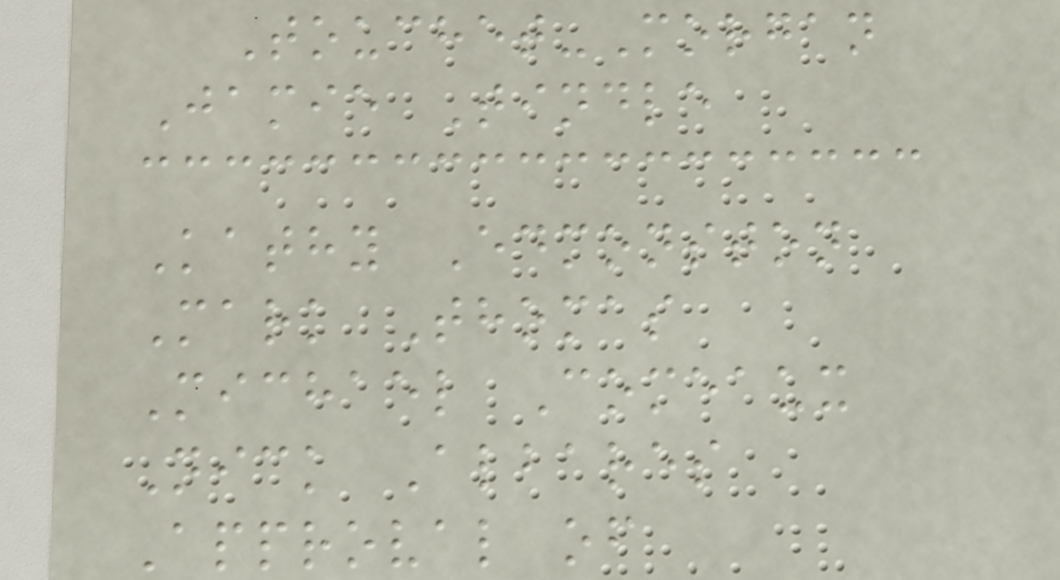Touchet-Morgan
Jamie Tindle
Kathy Edmonston
Mark Thomas
Michael Comeaux
Nick Albares
Approval of
